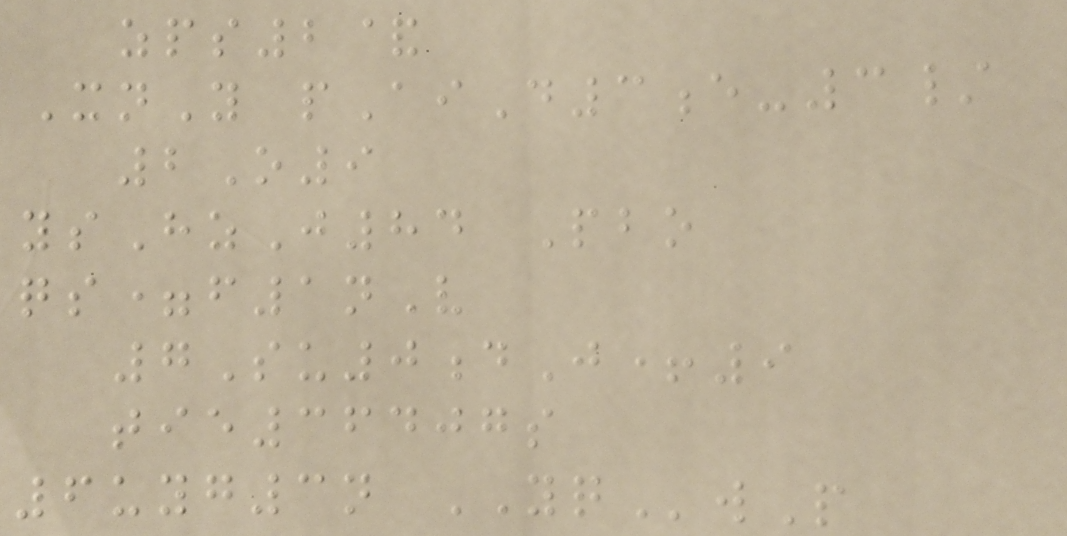zps2&
XnY pAiD3e-3/
2O9
ysHzJ84 Pbo
qs=f1nV
7Su0dJ+9
tie36407s
6uyg3n YQwP
